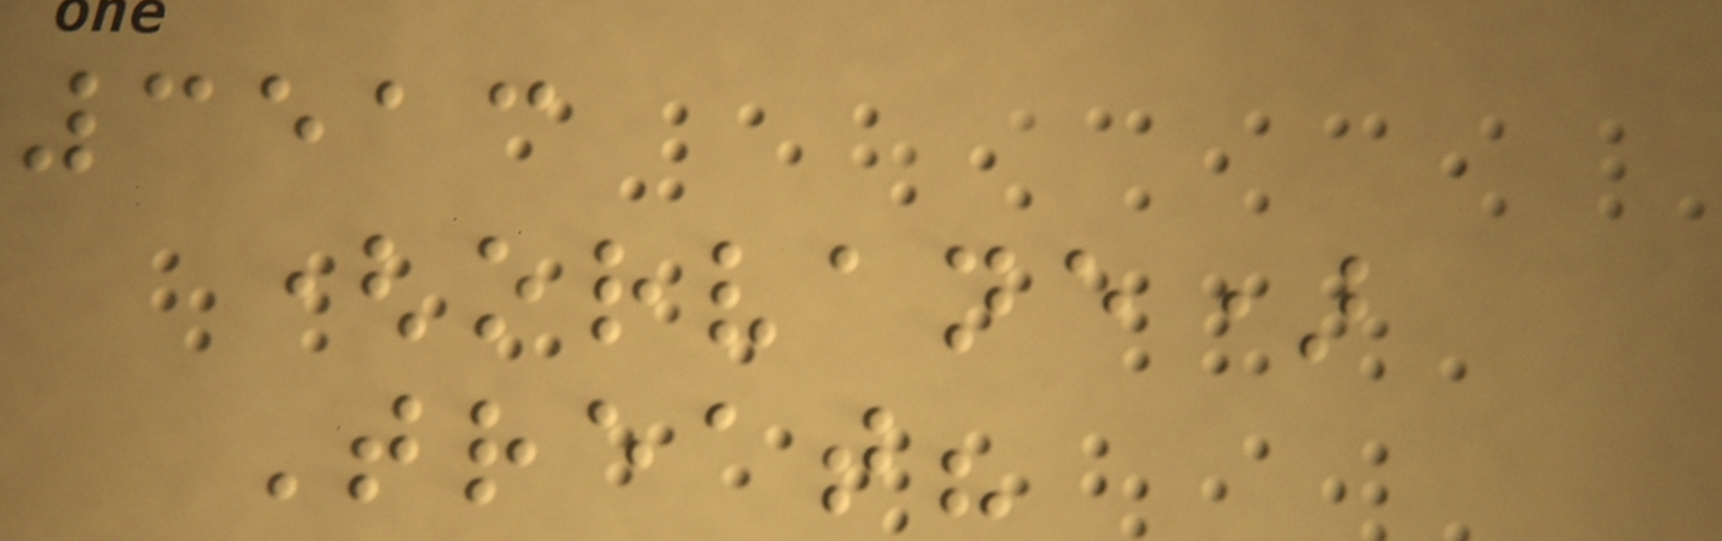3513
(orvane)
Treat?
